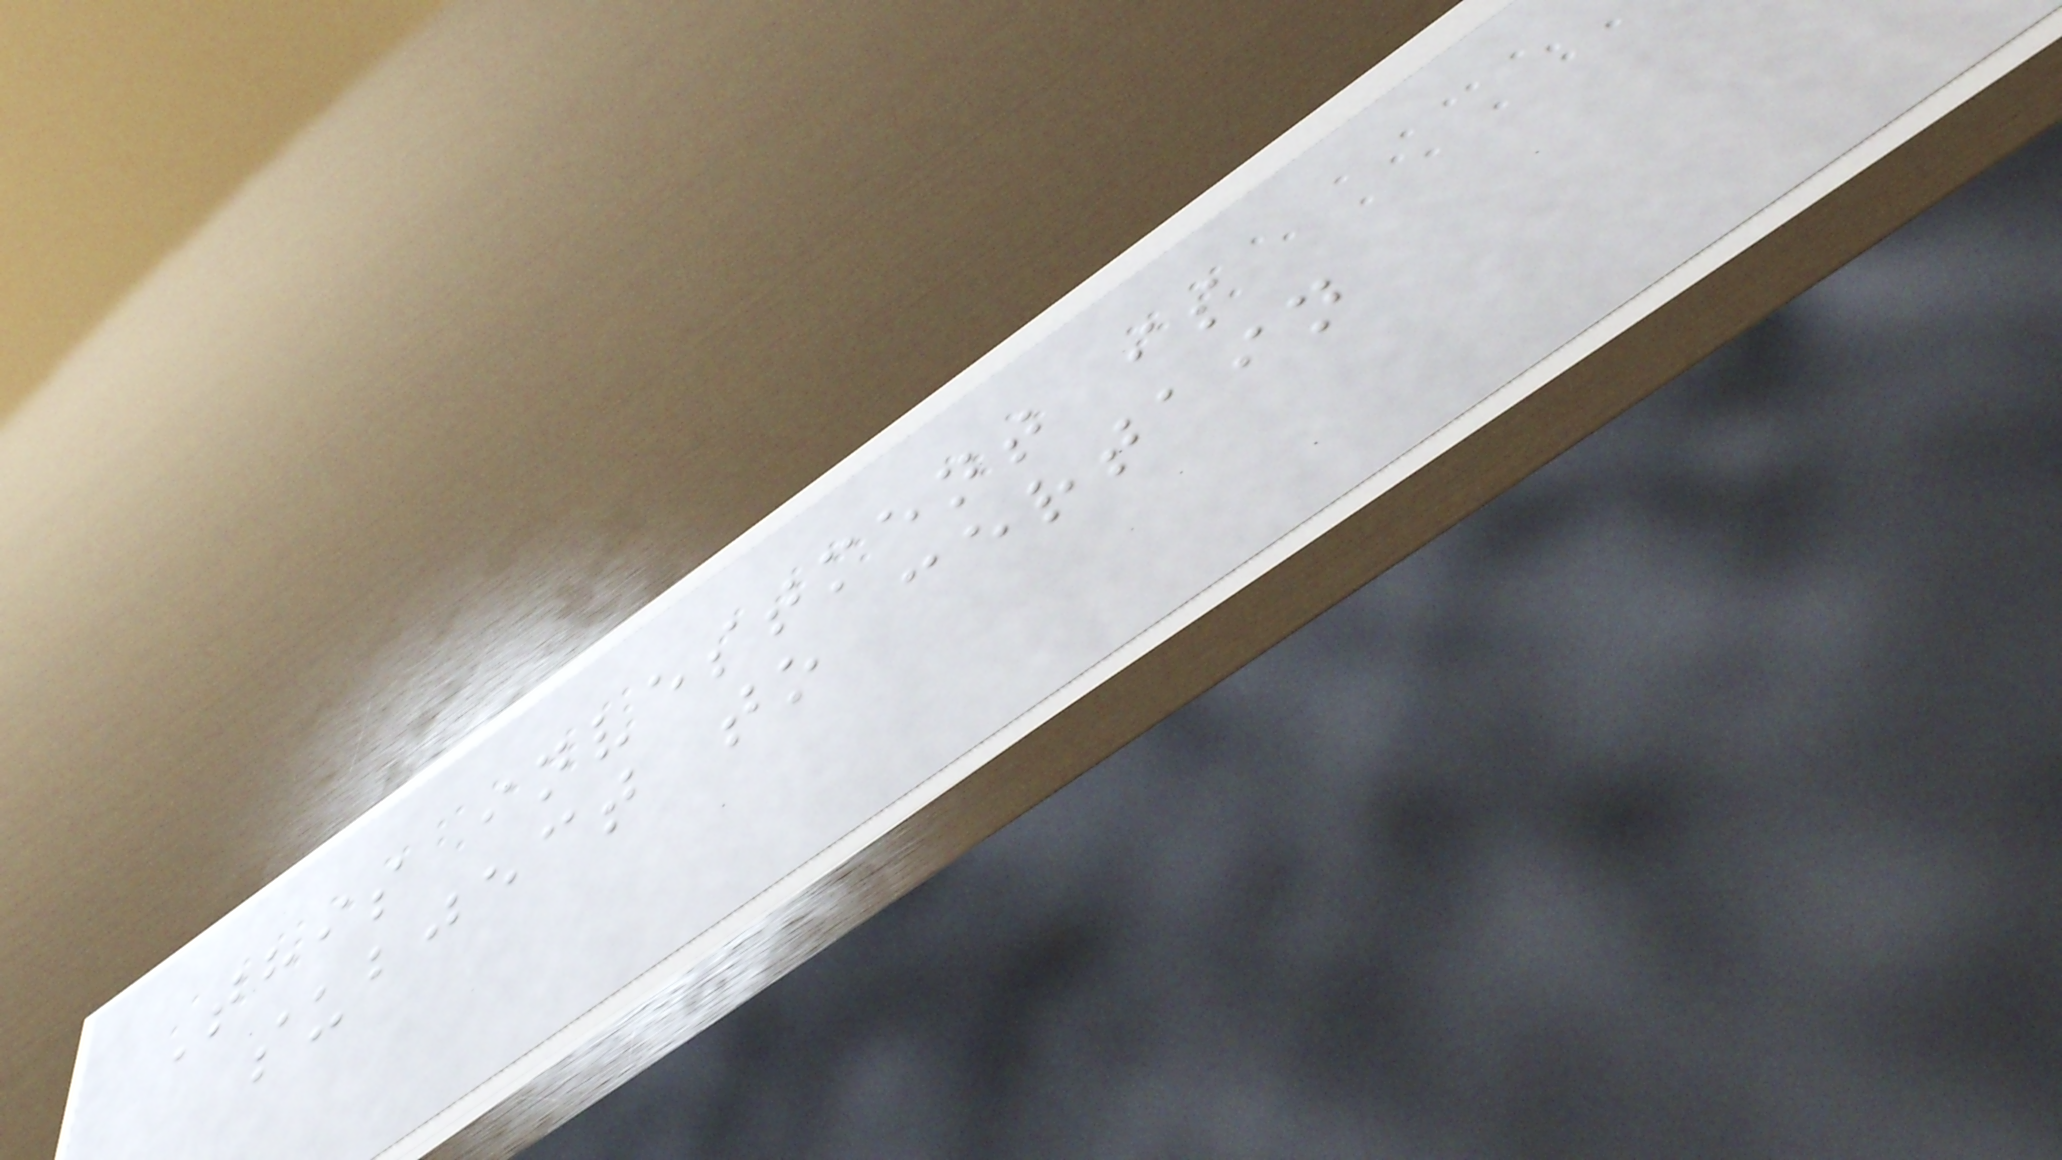This investment is
subject to certain
